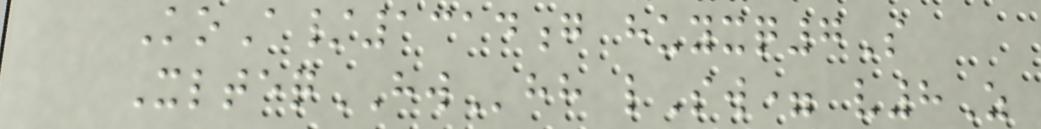KoA/1314g huyxq7S
XlteqHWhh lSw= v8Z
